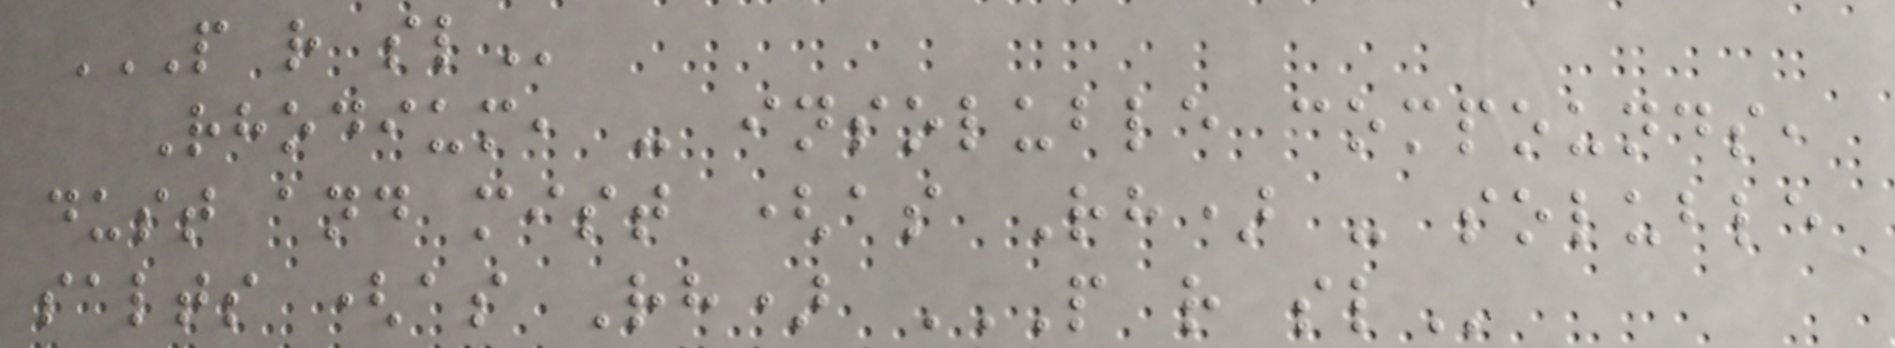P R SL
Rhodium, - insoluble compounds,
dust and mist (as Rh) - soluble
salts (as Rh) P R SL
